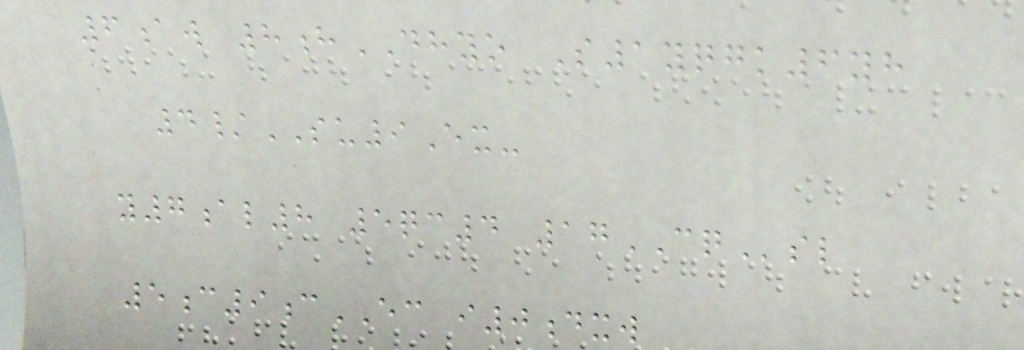6aw 8hDHYO S1yqgk6yh
4/SU9Ex-
y7al8 5qc4 17CQsl
5c9cEC i0dxw
